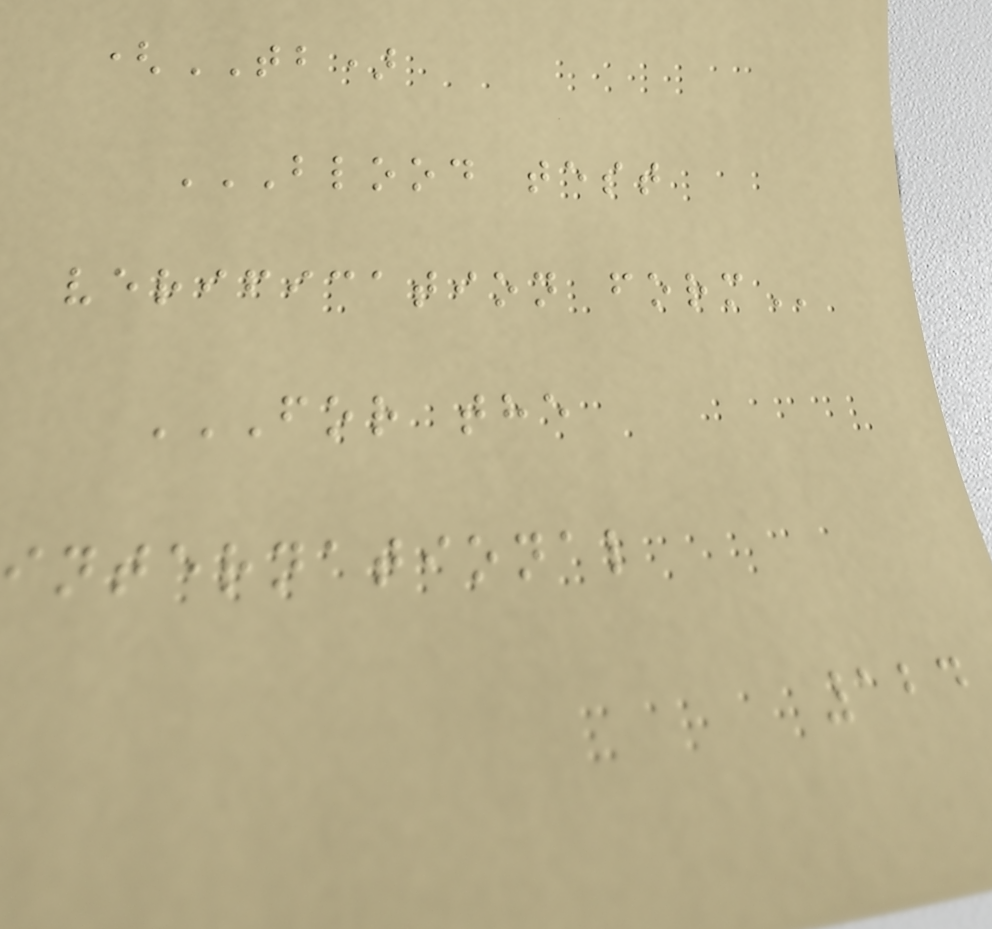(TB)
BLOOD TEST
VERIFICATION FORM
FOR THE
INTERNATIONAL
124
